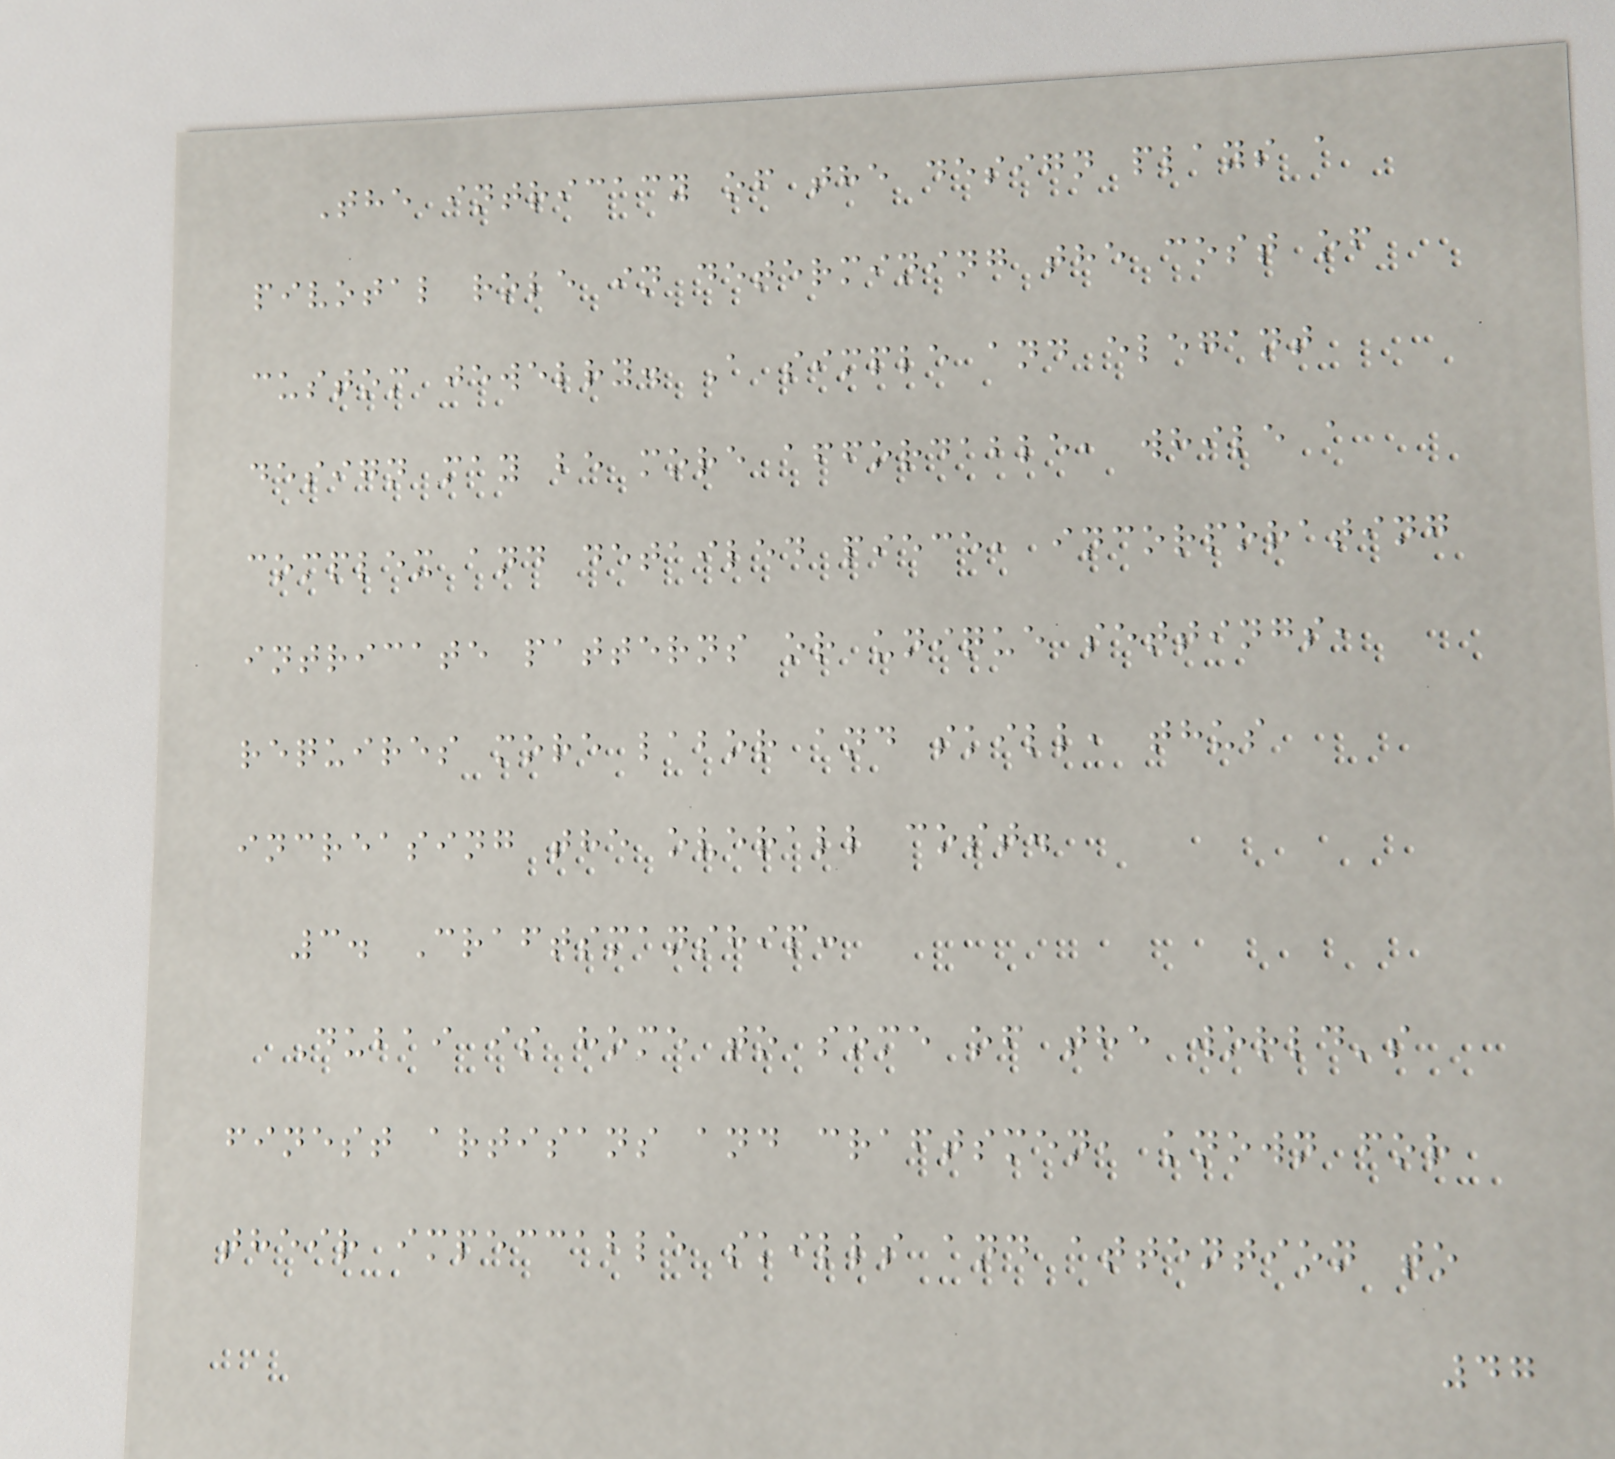The intricacy of the design plays a
pivotal role in determining the cost of
custom jewelry. A simple and elegant
design may be more affordable, while a
complex and detailed piece, incorporating
intricate patterns or unique settings,
requires more labor and skill, thus
increasing the overall cost.
3. Craftsmanship:
Dubai is home to some of the world's
finest artisans and craftsmen, known for
their impeccable skills and attention to
47
